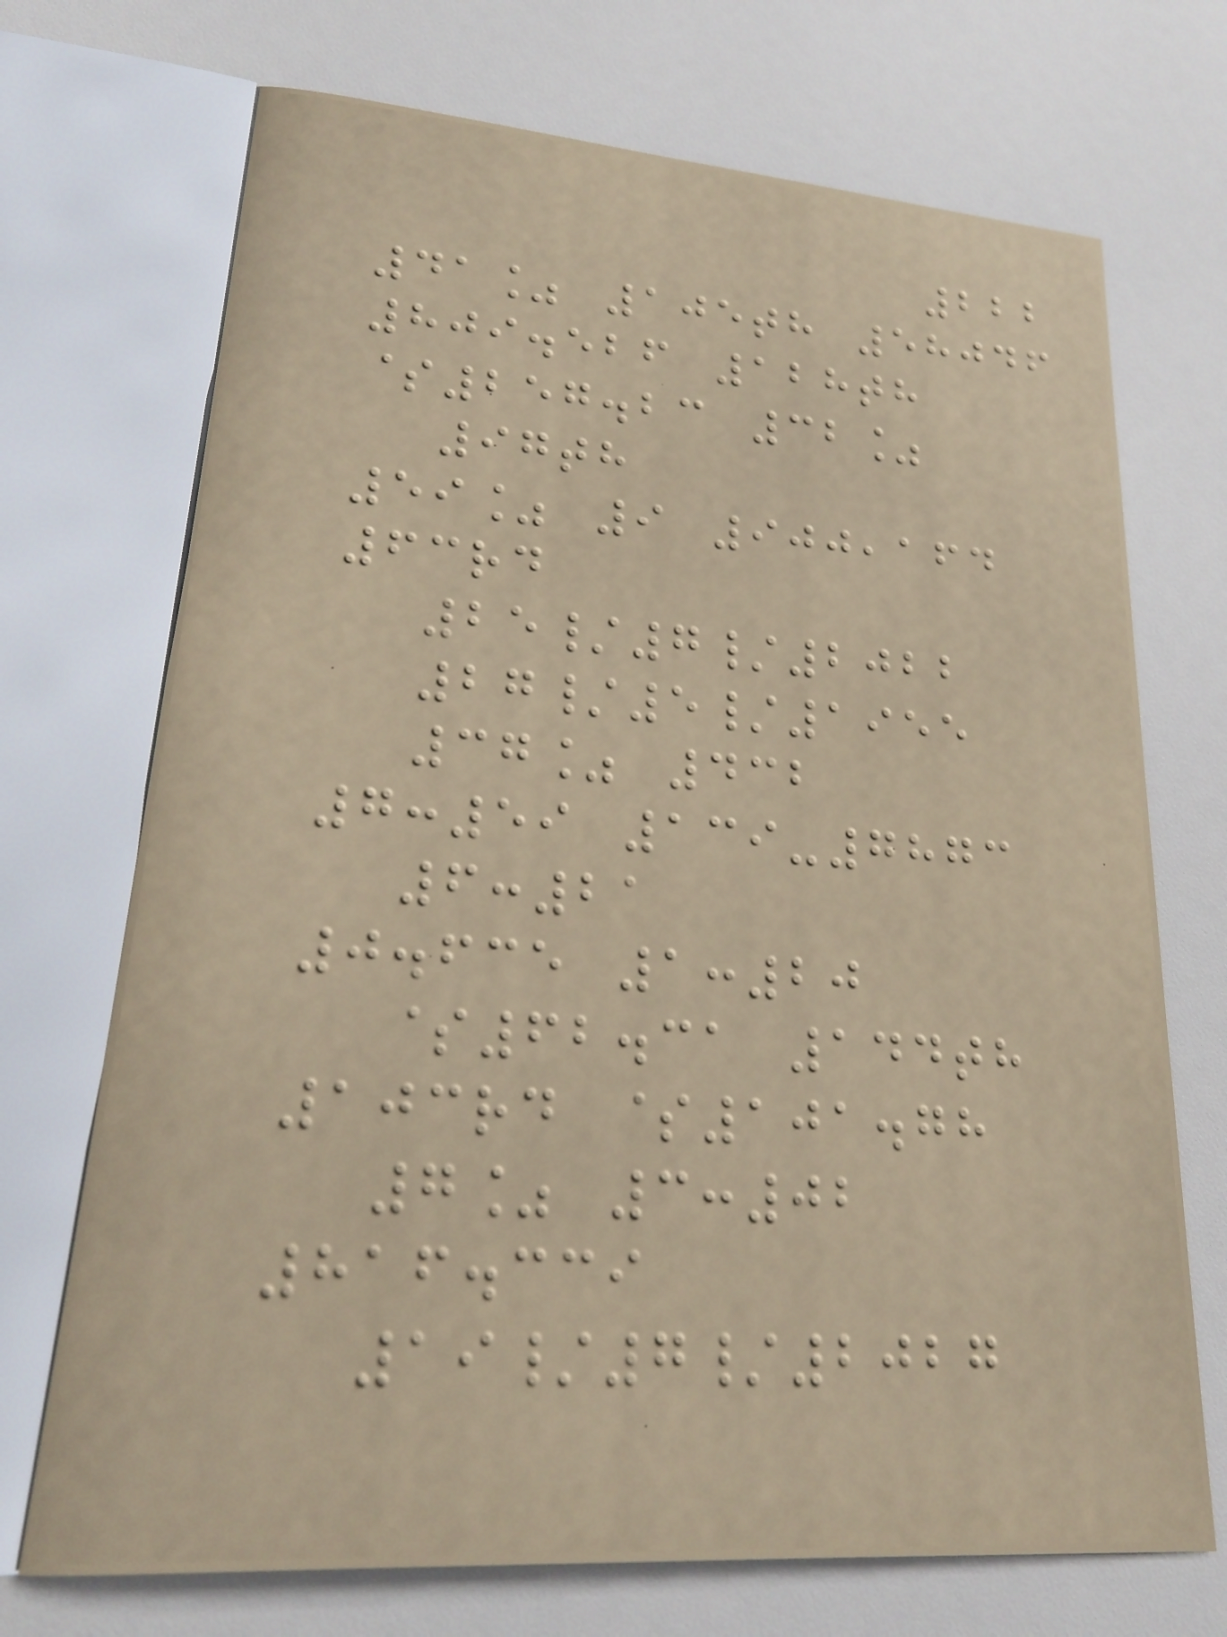222
41% 105th 58046
809.526 128th
$257.23 32%
97th
59% 9 900,164
63rd
25/7/2022
27/5/1955
37% 432
7:59 139-7873
6:21
0.635 1:20
$62.31 144th
103rd $101.78
7% 3:02
816.339
19/7/2027
